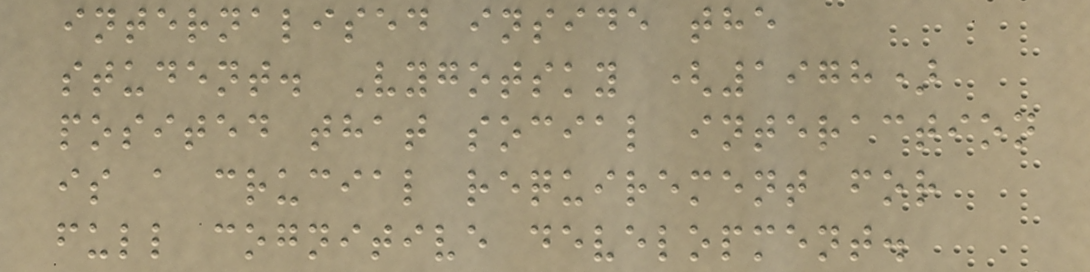internalised inside the
student. Vygotsky (1978)
posited that social interaction
is a crucial requirement for
full cognitive development.
